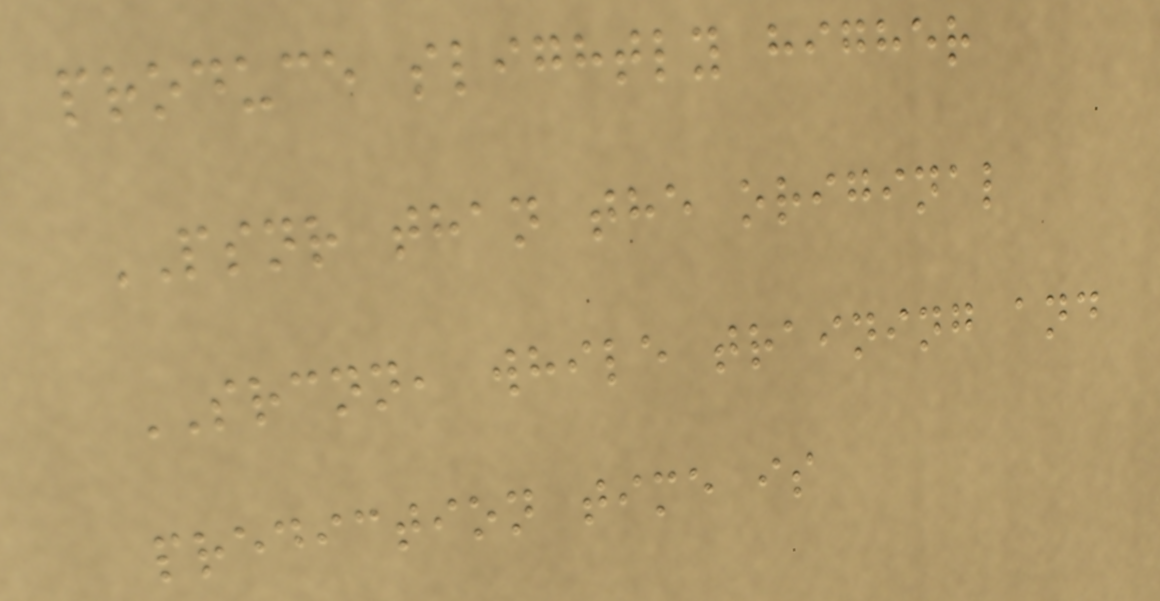produce slightly higher
PSNR than the original
SRCNN, while training and
prediction time is
